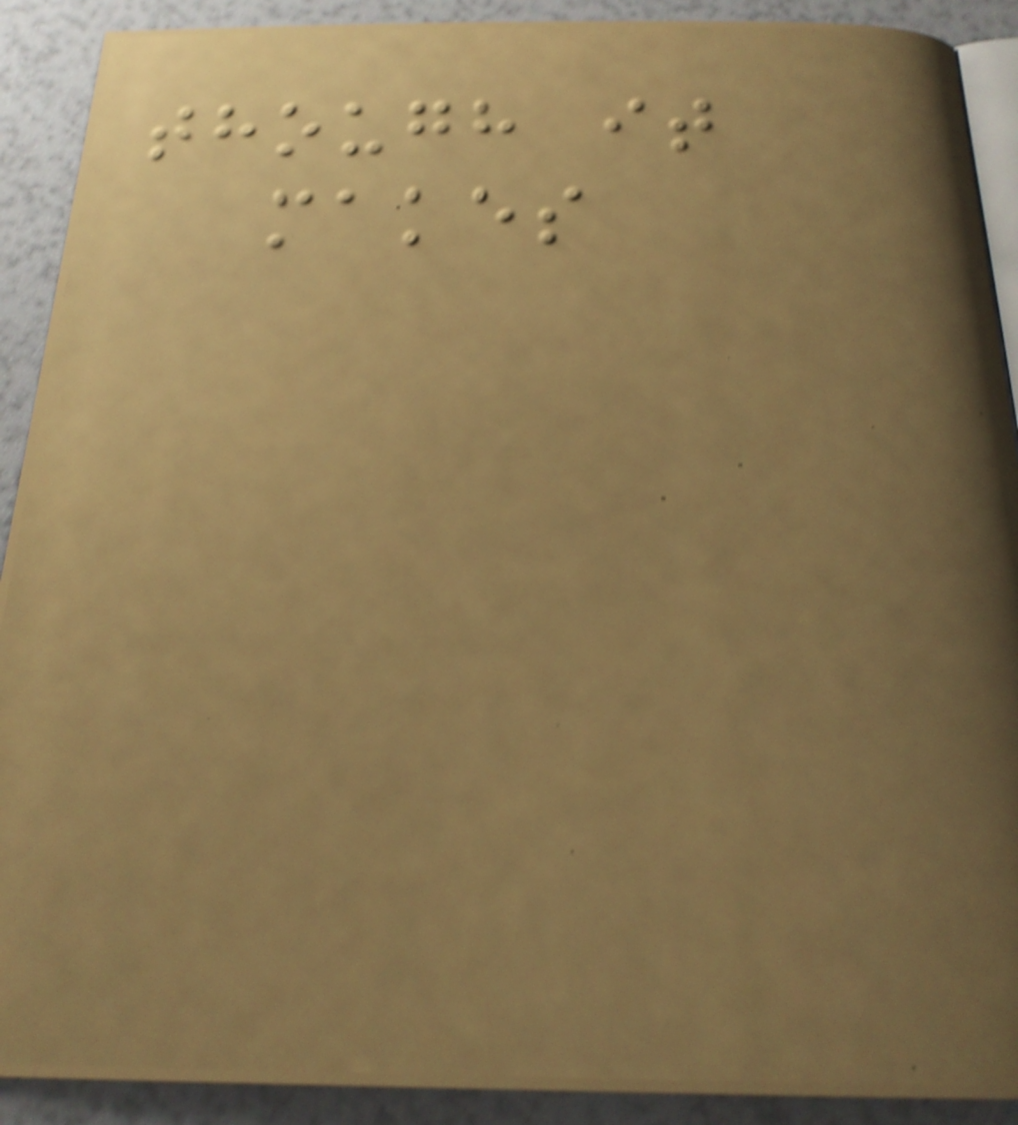though it
makes
